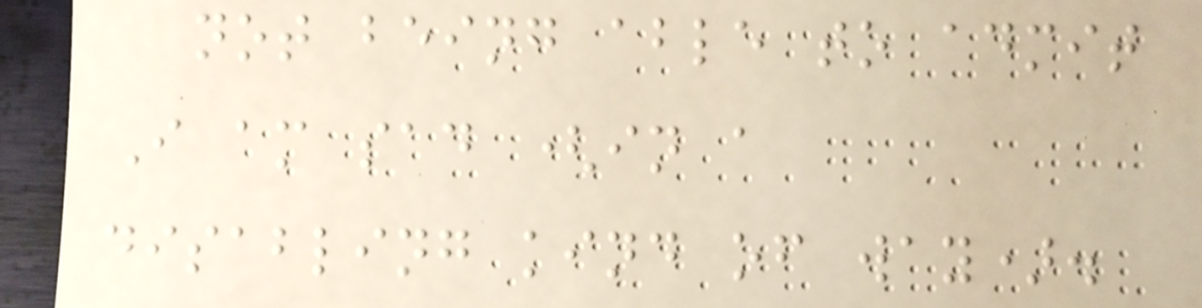not being able to admit
I am sad (in a
disabling kind of way).
